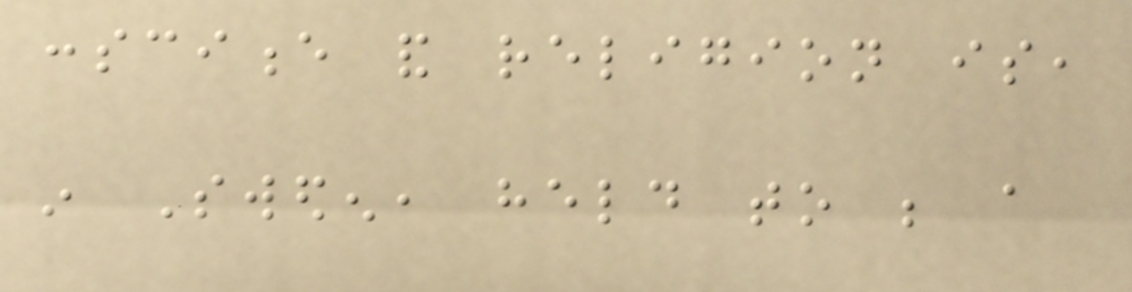conscience and religion is,
in Sweden, held to be a
